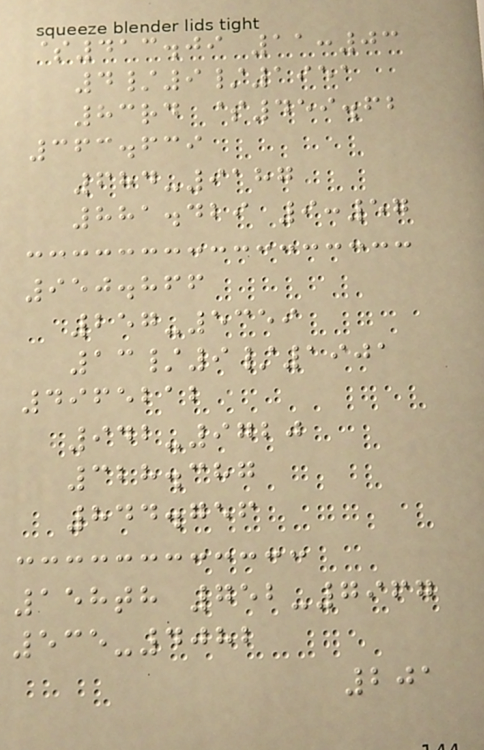$413.09 11:03
4/9/1951
83rd $459.62
363.639
684-9187
881.429 9:57
950.866
257-5359
13/9/1901
4965212
942-9720
328.387
844.756
158th 752-7967
535-4082
201
